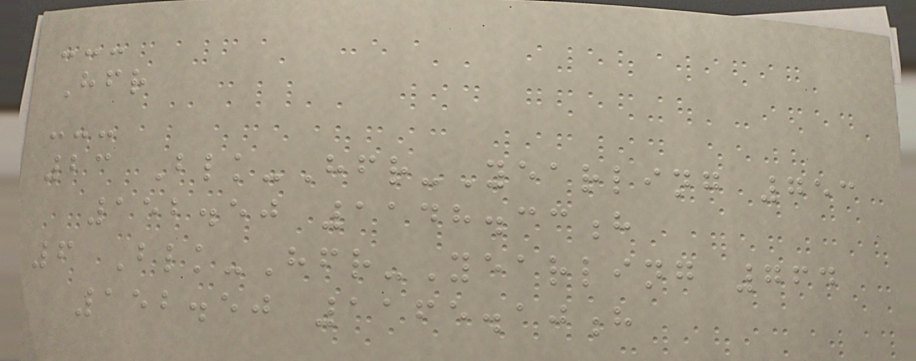---
Hfr
---
23 Blk-Hfr-Yearling 753
152.50 1148.33h
6 Blk-Hfr-Yearling 764
152.50 1165.10h
